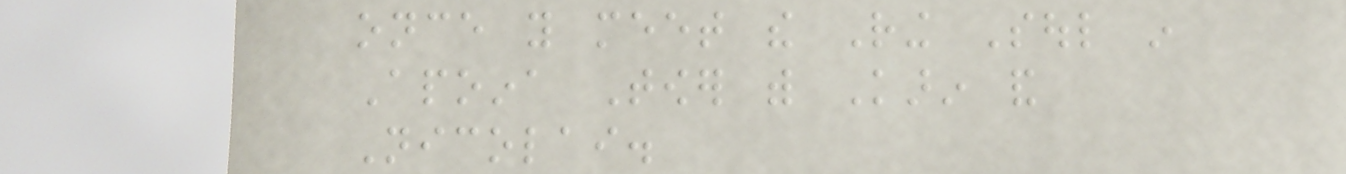once you meet the Ring Soul in
Apoina Tower with Karin and
Nicolai.
